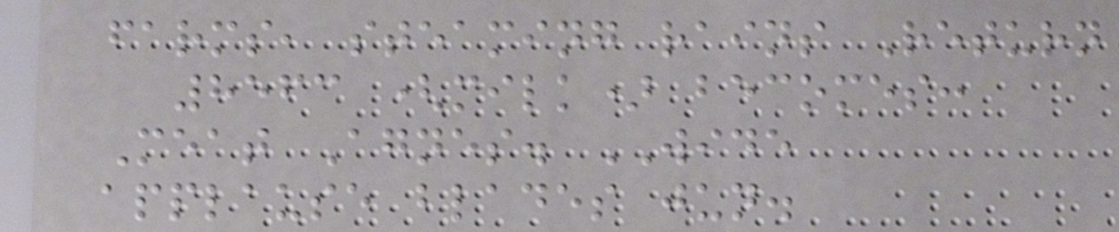farms, steaming rains Return
8563 (milk) becomes:
Meat Agnes. WIDE
applause blades jun.
